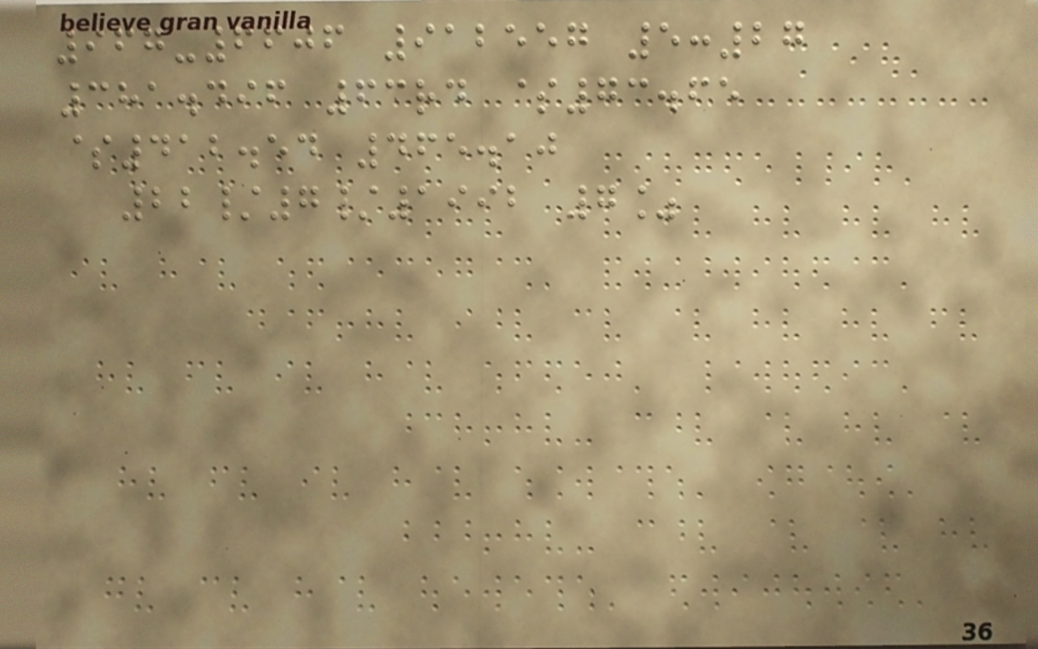967-6606 912557 5:27
381.496 63rd $73.65
$412.54 465.10
22/7/1992 7%
